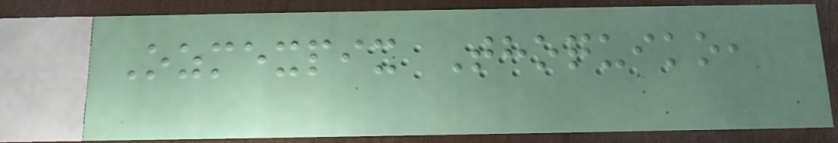Ozmexpix Thoquiko,
